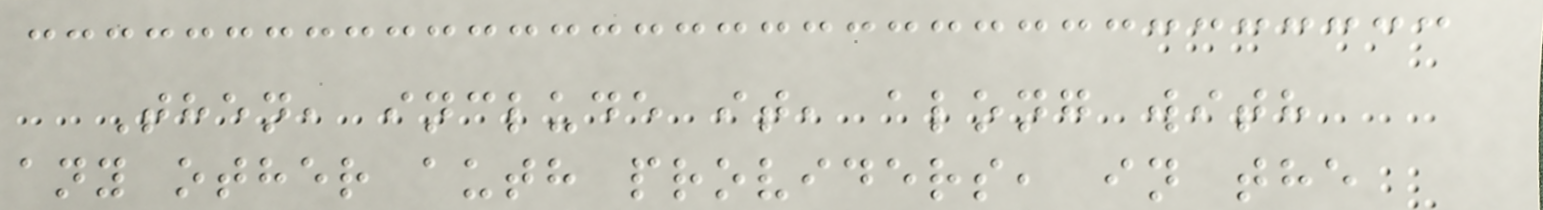Then, include it, along with
any other auth providers, in the
